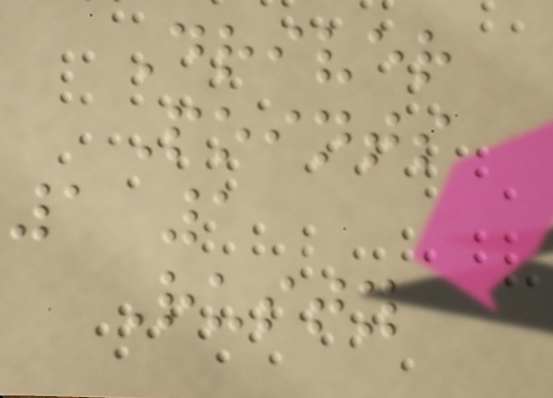Driver
Points
1 1
Rusty
